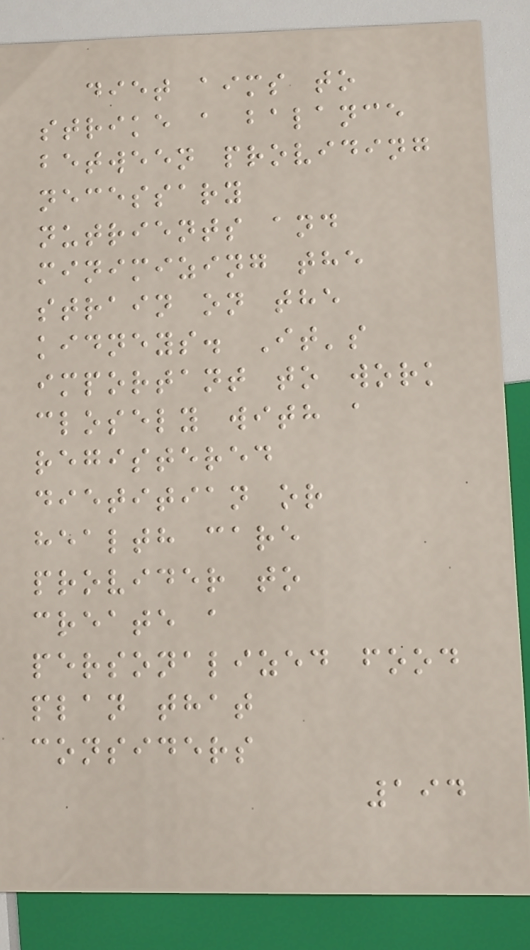diet aims to
strike a balance
between providing
necessary
nutrients and
minimizing the
strain on the
kidneys. It's
important to work
closely with a
registered
dietitian or
health care
provider to
create a
personalized food
plan that
considers
194
